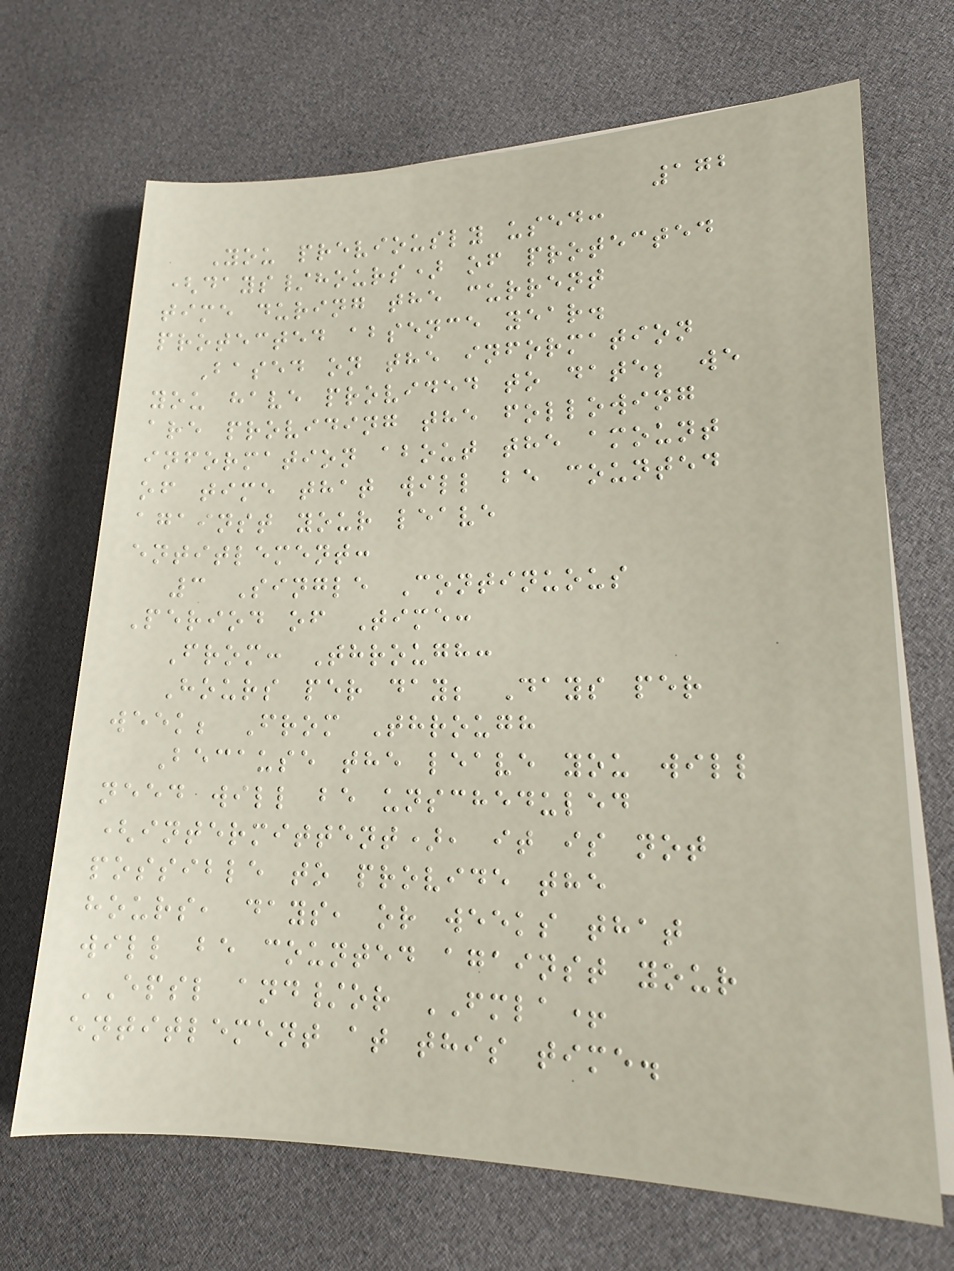172
You previously used:
(days/hours) of protected
time during the current
protected absence year.
Based on the information
you have provided to date; we
are providing the following
information about the amount
of time that will be counted
against your leave
entitlement:
3 Single Continuous
Period of Time:
From: Through:
Hours per day; Days per
week; From Through
Because the leave you will
need will be unscheduled
(intermittent), it is not
possible to provide the
hours, days, or weeks that
will be counted against your
EPSL and/or FMLA+
entitlement at this time.
